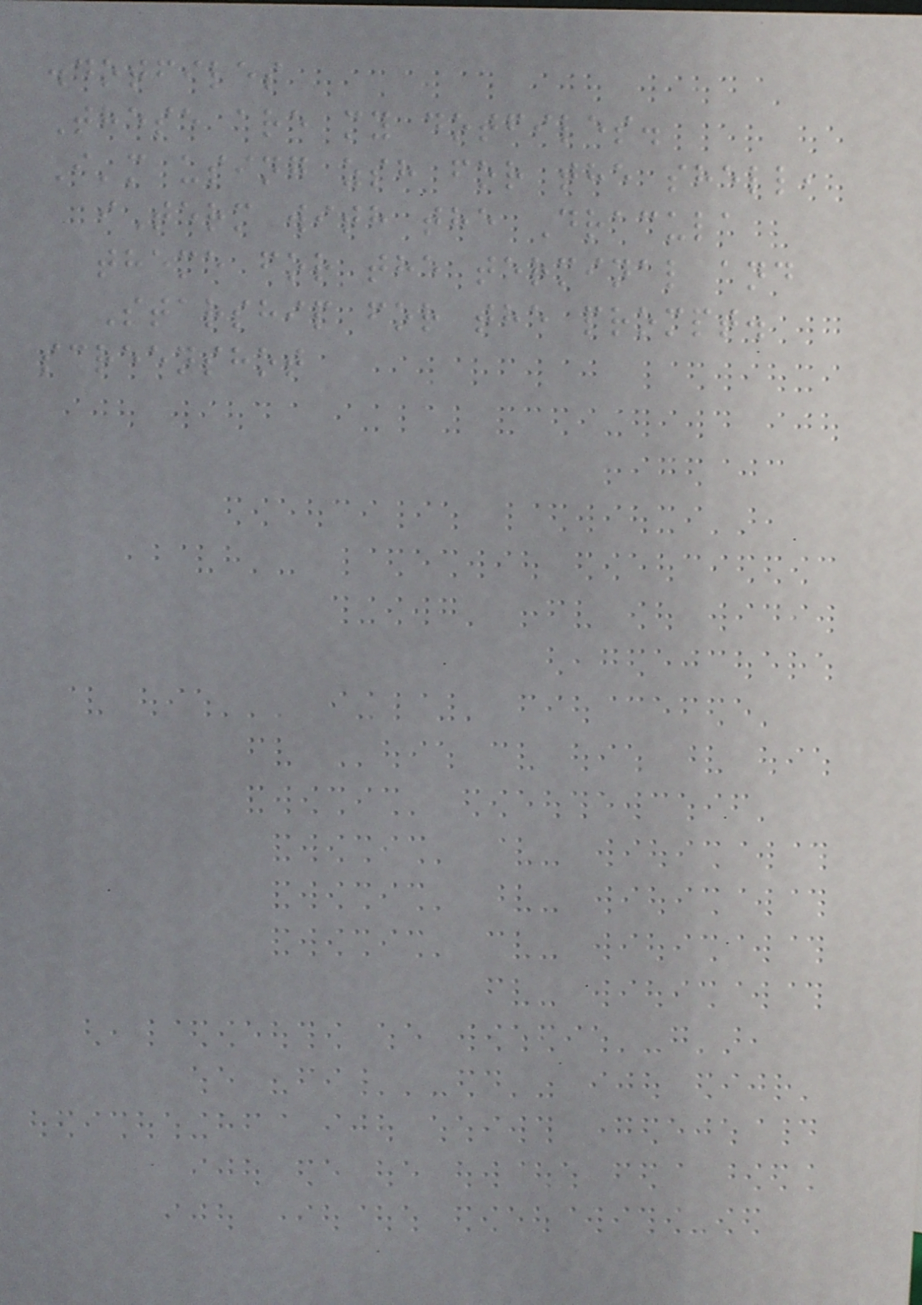.dotfiles
These are my dotfiles.
I'm using zsh for the shell,
iTerm with the Dracula
theme for the terminal and
Starship for the prompt.
screenshot
